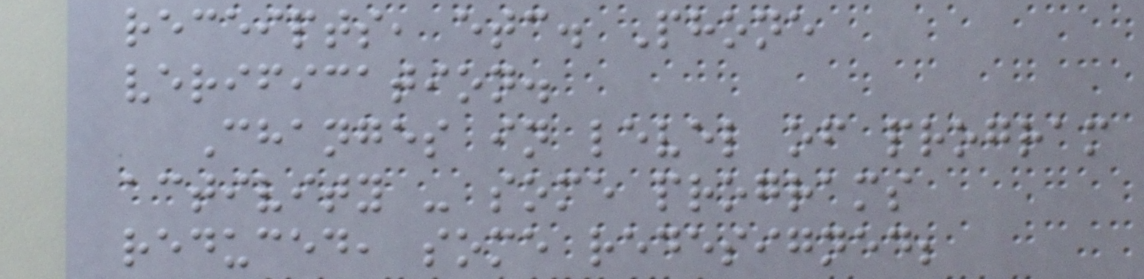receipts, etc. Phone
verification.
Changes in level of program
activity - some programs
reduced, some redesigned;
